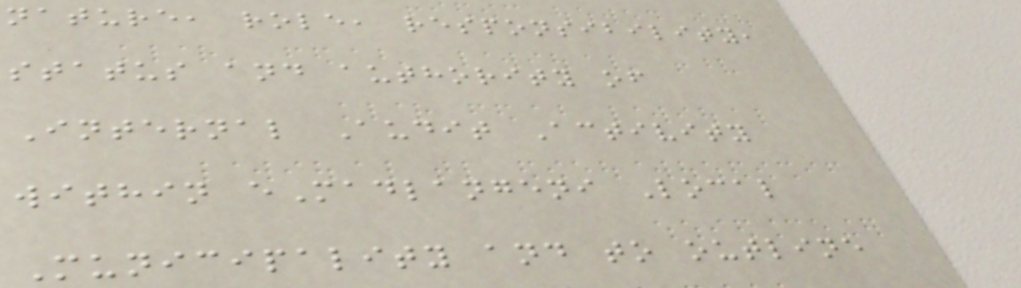nature, role, responsibility,
status and authority of
Internal Audit Activity
within eMadlangeni Local
Municipality and to outline
